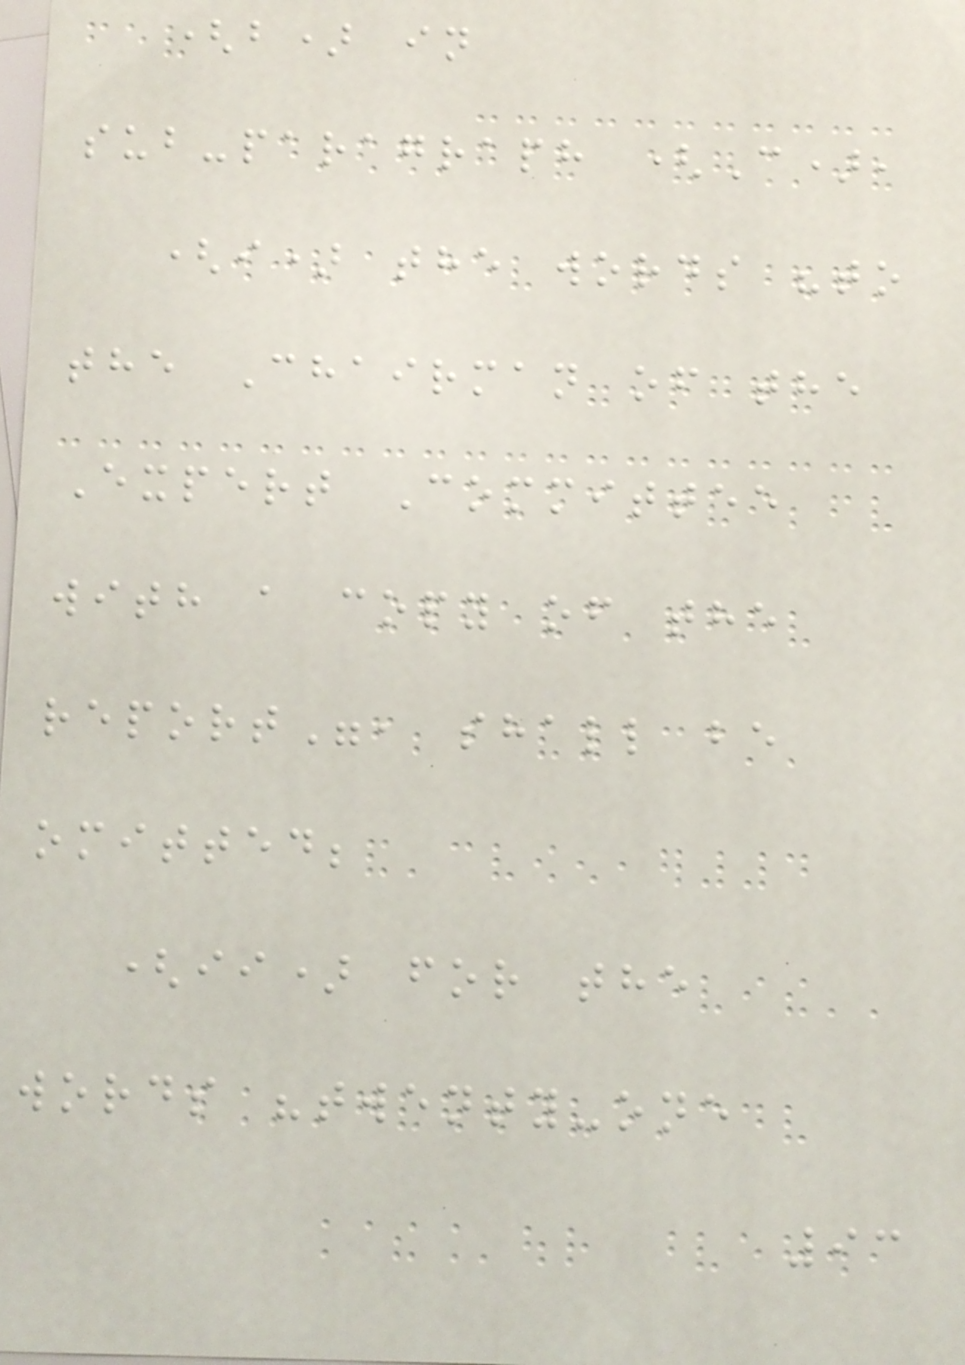(b) in
sub-paragraph (C),
(i) the words "to
the Chairman of the
Expert Committee
with a copy of the
report", shall be
omitted;
(ii) for the
words "twenty-one
93
